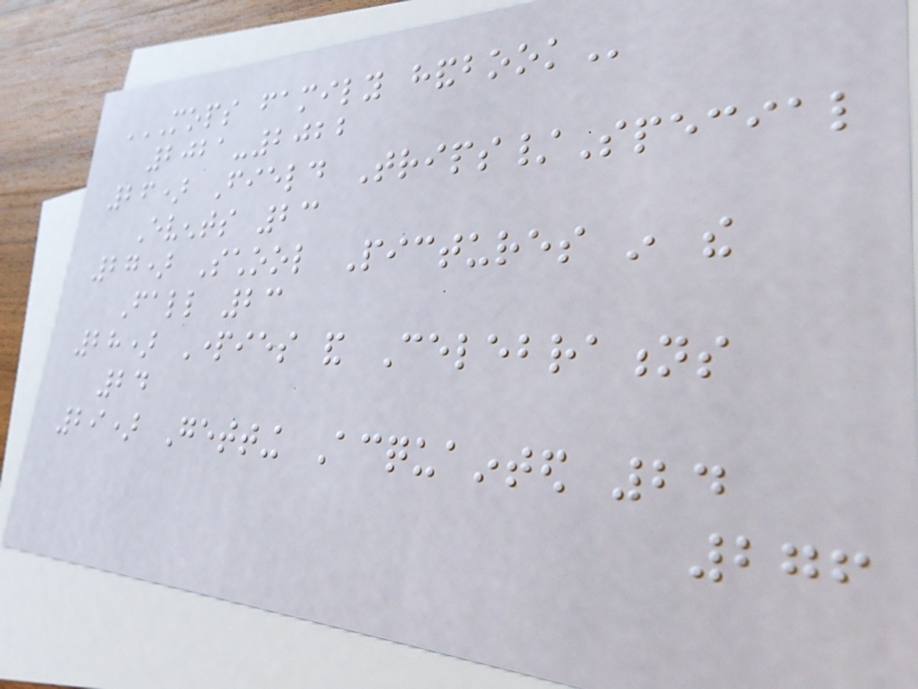MOPS FAMILY HANDBOOK
2021-2022
26) Field Trips/Special
Events 23
27) School Pictures in the
Fall 23
28) Parties and Celebrations
24
29) Getting Acquainted 24
276
